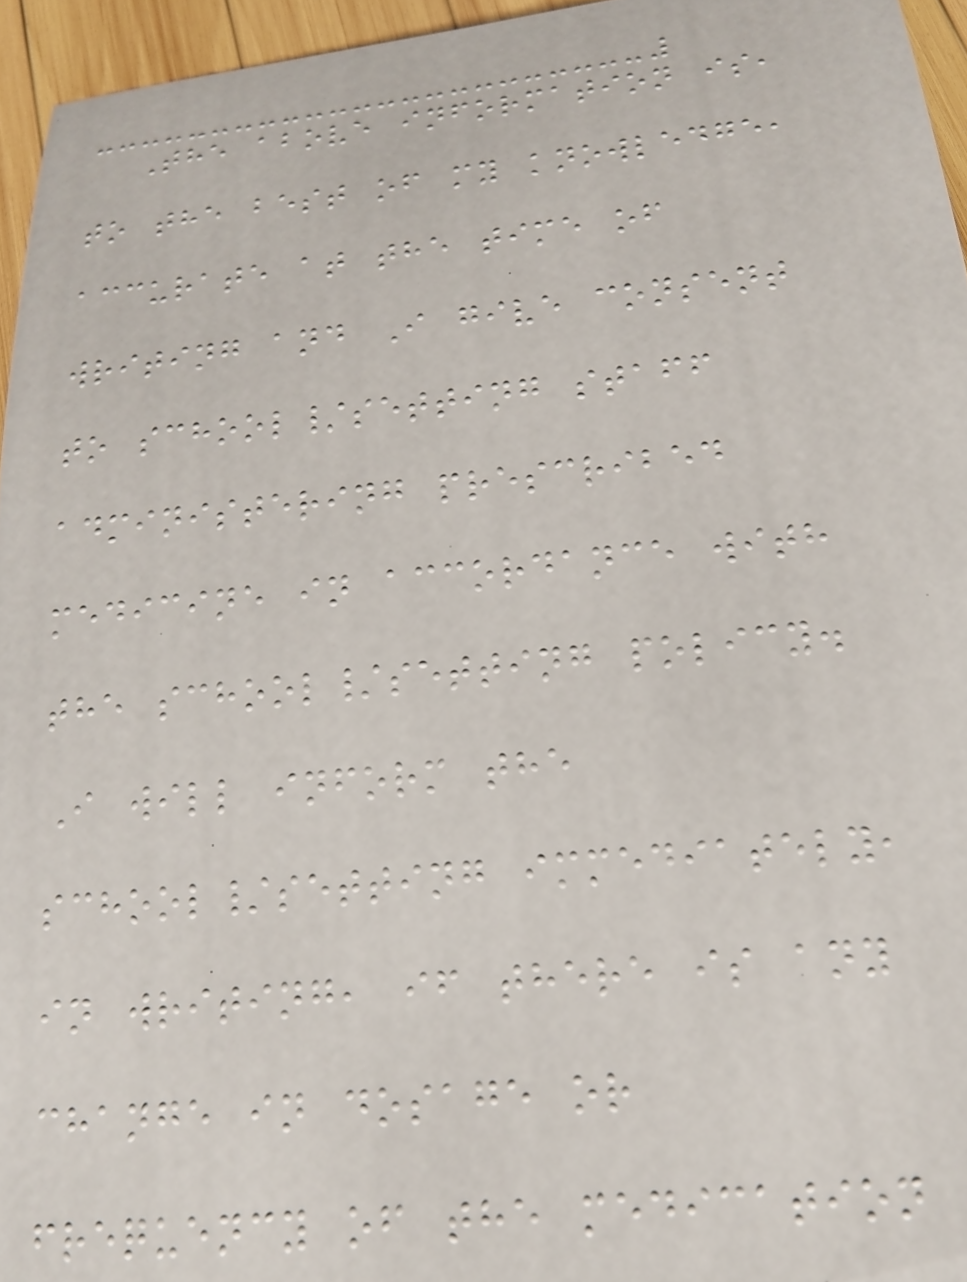The above information is,
to the best of my knowledge,
accurate at the time of
writing and I give consent
to school/setting staff
administering prescribed
medicine in accordance with
the school/setting policy.
I will inform the
school/setting immediately,
in writing, if there is any
change in dosage or
frequency of the medication
